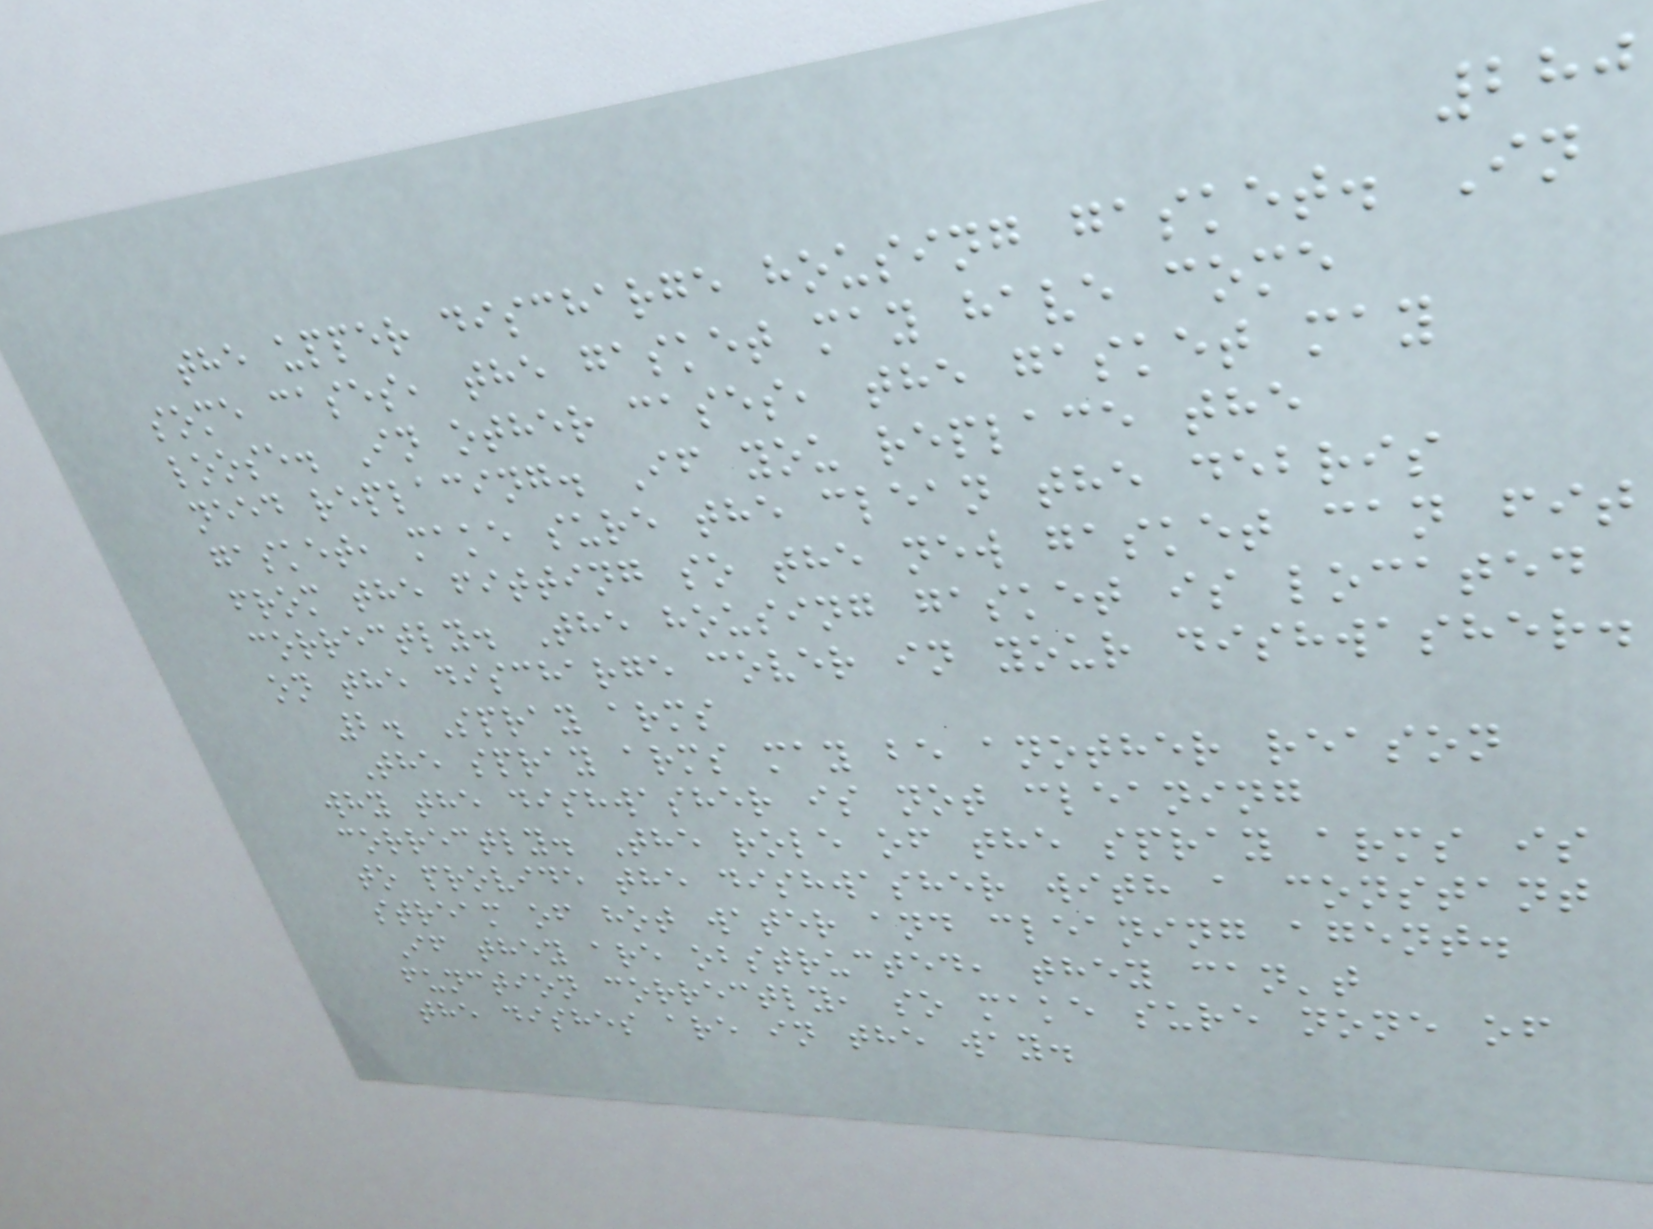280
the upper discharge housing gasket. In
some cases, the gasket may have come
loose. In other cases, the gasket may
need replacing. If you replace the
gasket, make sure the clean the debris
from the fitting so the new gasket can fit
correctly. The housing gasket is located
on the discharge cover in your dishwasher.
2. Spray arms
The spray arms may be another reason
why the dishwasher is not cleaning
correctly. The role of the spray arms is
to provide the dishwasher with a constant
stream of hot water and cleaning agent.
If they are obstructed, they can't
function correctly, so make sure none of
the dishes are in the way.
